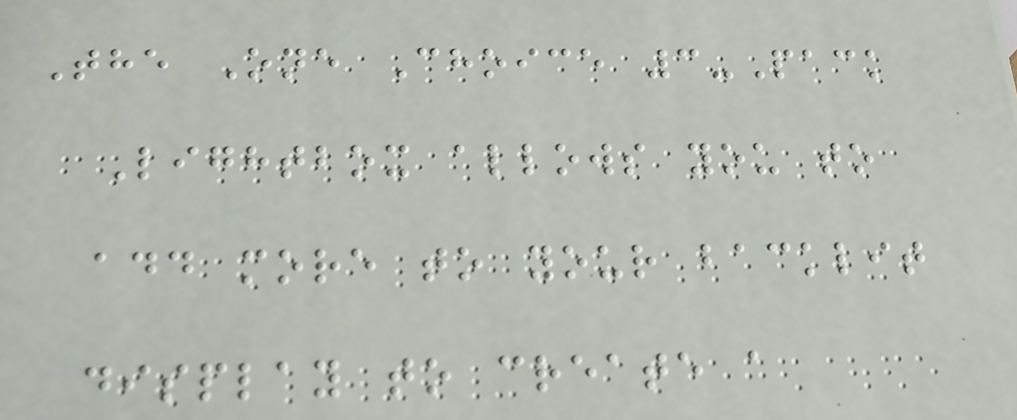The One Choice 3-Pack
Lightbox allows you to
add more to your backlit
display to create a
